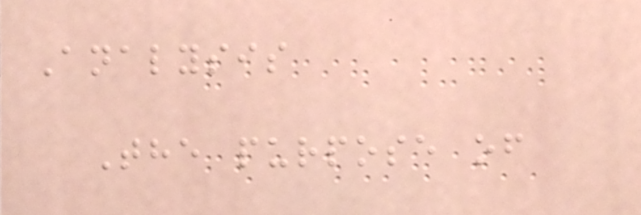Analysis
The purpose of
